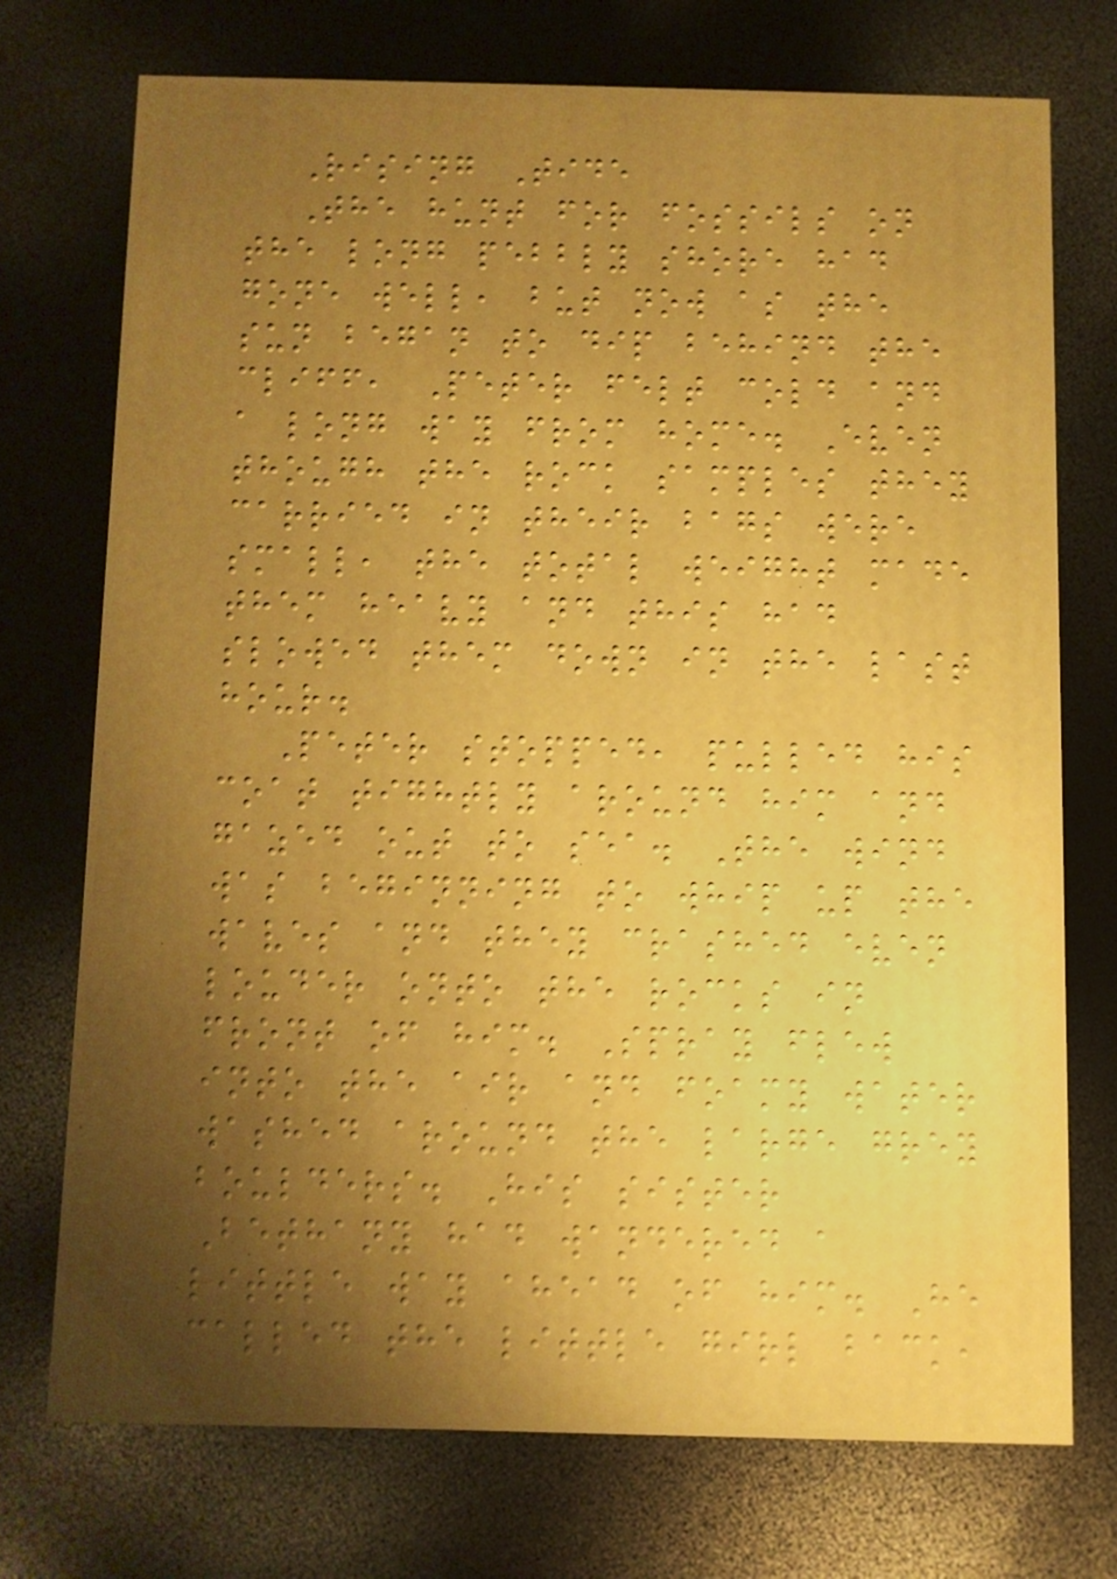Rising Tide
The hunt for fossils on
the long pebbly shore had
gone well, but now as the
sun began to dip behind the
cliff, Peter felt cold and
a long way from home. Even
though the rock samples they
carried in their bags were
small, the total weight made
them heavy and this had
slowed them down in the last
hour.
Peter stopped, pulled his
coat tightly around him and
gazed out to sea. The wind
was beginning to whip up the
waves and they crashed even
louder onto the rocks in
front of him. Spray flew
into the air and foamy water
washed around the large grey
boulders. His sister
Bethany had wandered a
little way ahead of him. He
called the little girl back,
